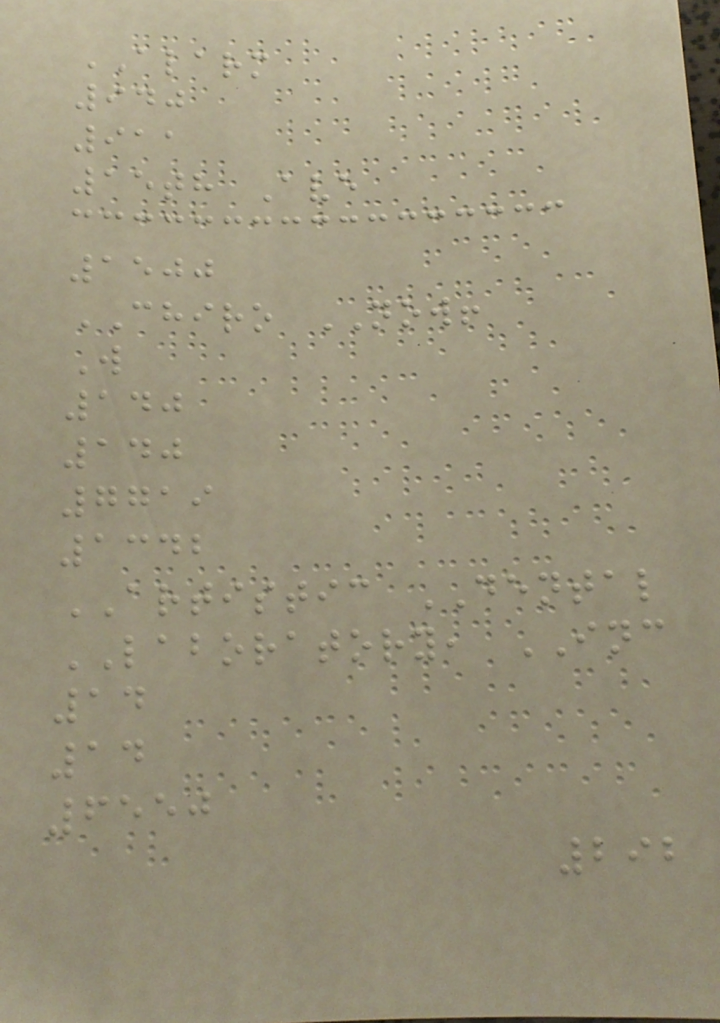ALARM
940
911
15th Ave
1500
CHIRO NOW!
W
140
140
7719
1342
ARTISTIC DENTAL
LABORATORY, INC
14
14
6550
292
